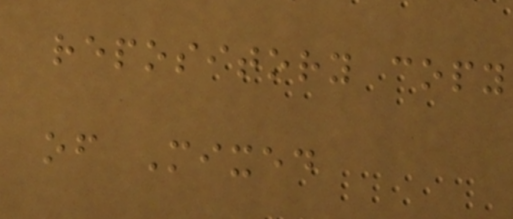repository copy
of Mixed
